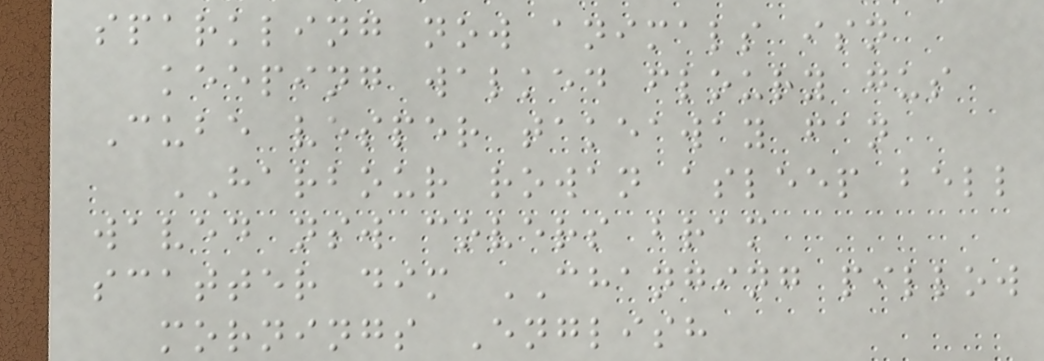sparkling now animals isn
keeping walked floury gus
Cube vesper takeaway fan
HARBOUR rowan asleep bell
waved nsw covers bram
scatter dim CHANGING pillow
mornings English
